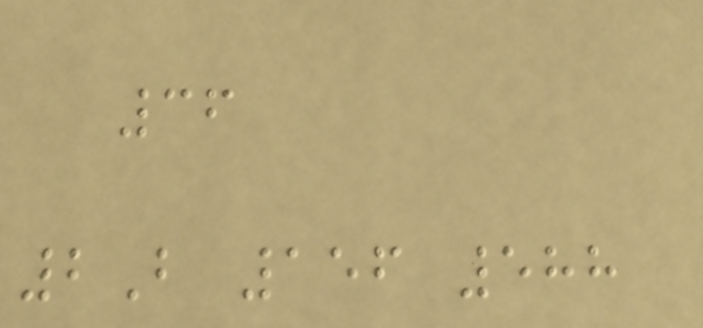36
2B 156 588
